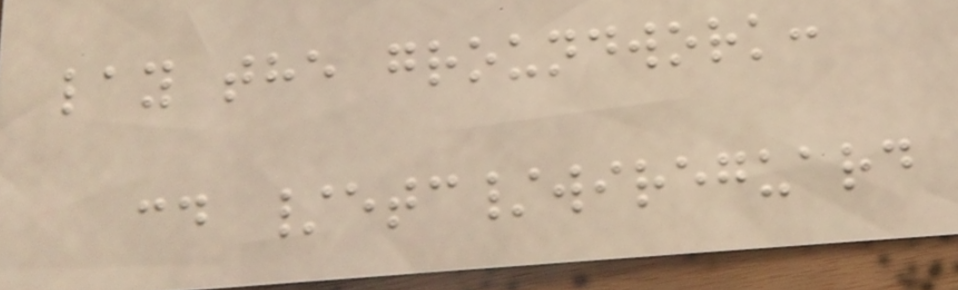lay the groundwork:
cd /etc/wireguard
